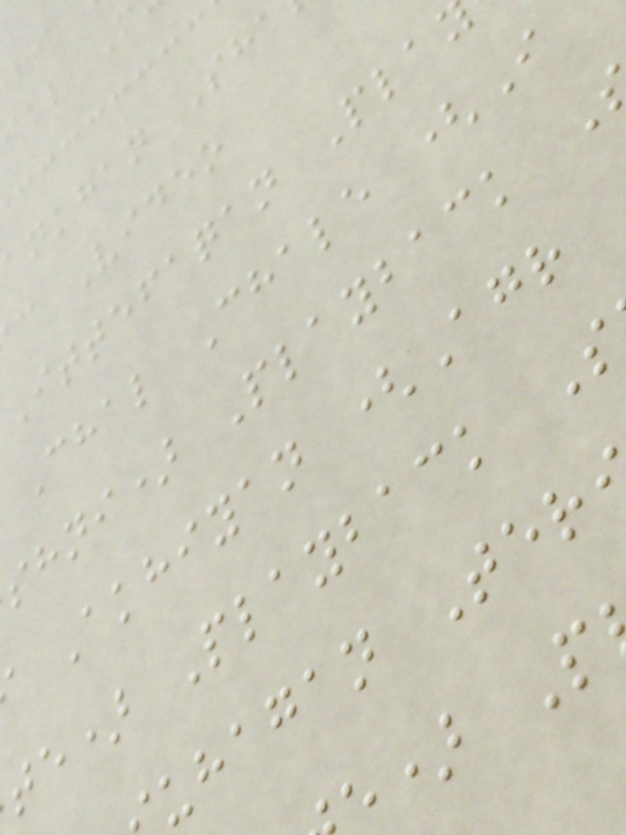ankhan Sha
c Video
Ittefaqan Pla
Chal Chale (I
shni) Playback
Akhiyan (Agr
te) Playback S
uhagan Ter
